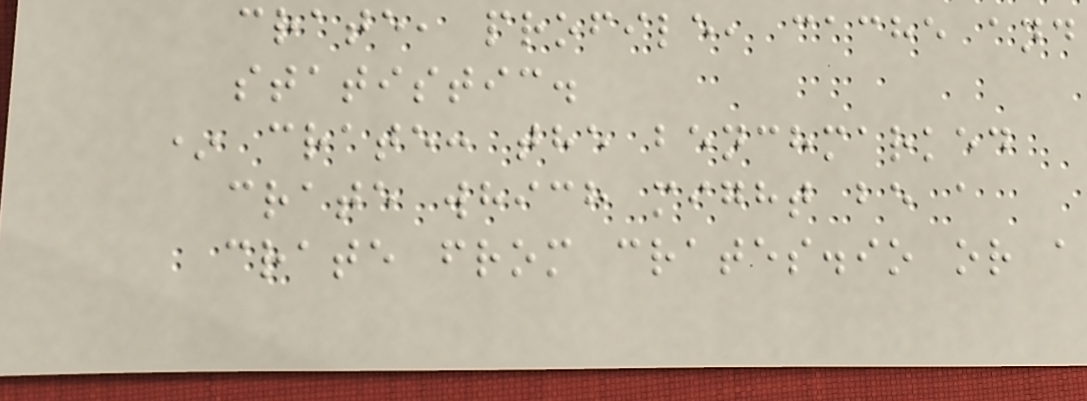crate, profile, cache and
statistic.
* crate: the benchmarked
crate which might be a
crate from crates.io or a
